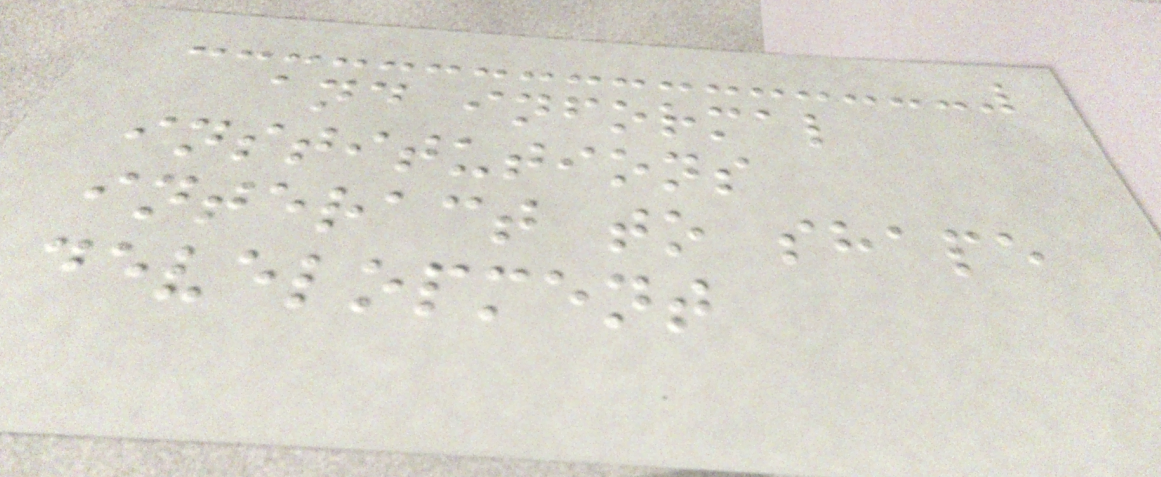and informal
institutions
interact to shape
development
